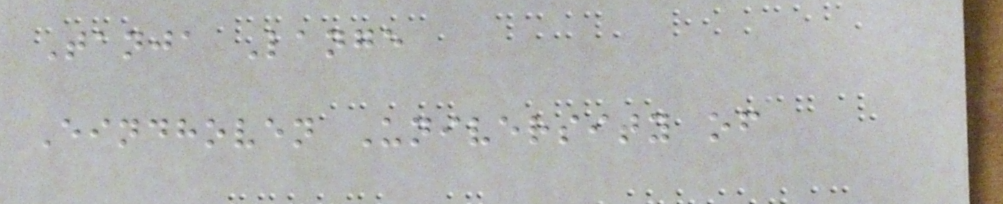Tanja Lange
Eindhoven University of
